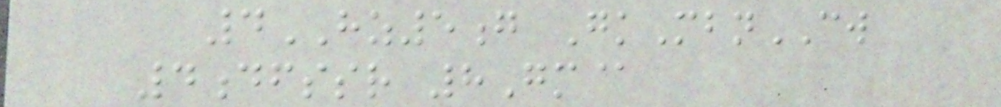4HZ5g GkMbnCW
4dfssr 8Gm@
